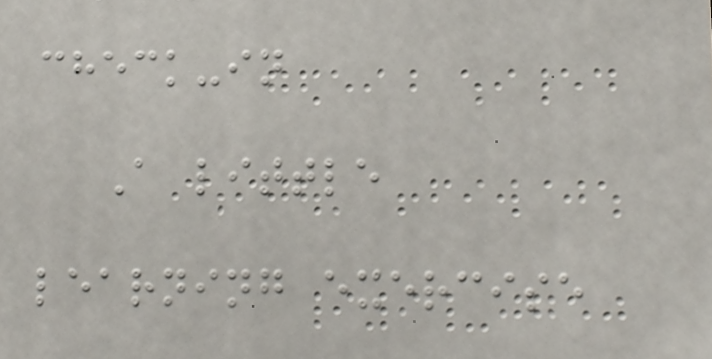check-in
A little
learning exercise
